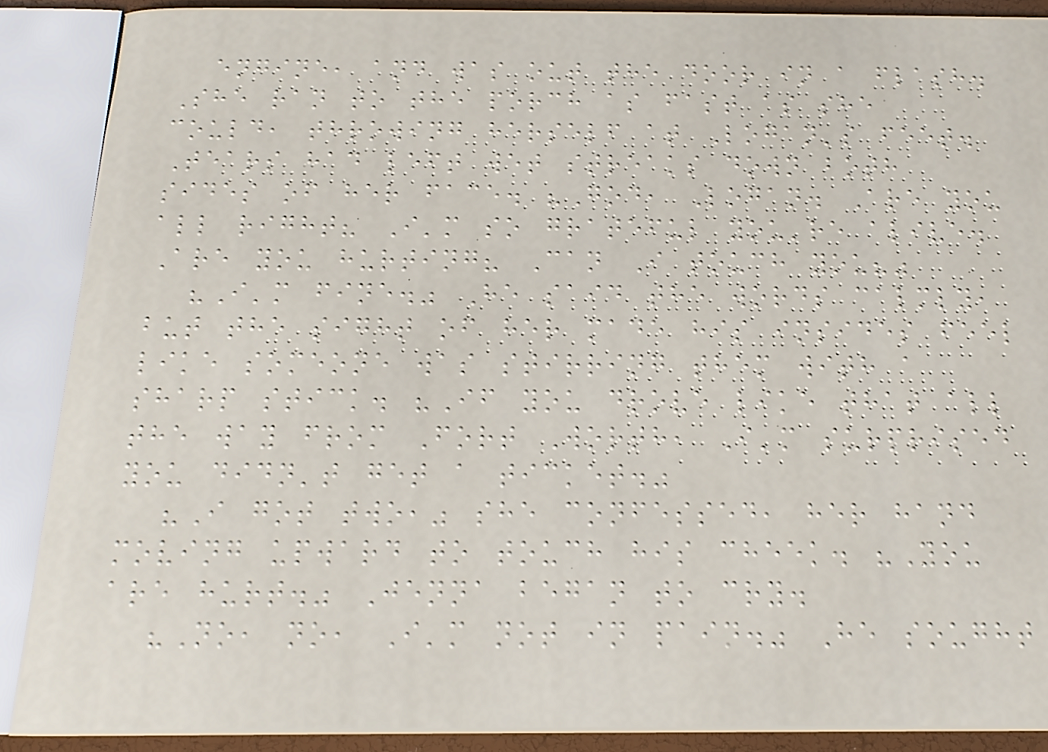engine, and was out the door in a flash.
She ran to the porch as fast as she
could, throwing herself at Logan's feet.
Tears had left wet streaks down both
sides of her face. "God, Logan. Are you
all right? I'm so grateful you're alive.
Are you hurting? Can I touch you?"
"I'm fine." He said the words calmly,
but the sight of her made his insides feel
like someone was stirring them with a
sharp stick. "If you drove like that all
the way from Fort Worth, I'm surprised
you didn't get a ticket."
"I got two," she confessed, her hand
moving upward to touch his cheek. "You
are hurt." Jenna began to cry.
"No, no, I'm not in pain." He sought
